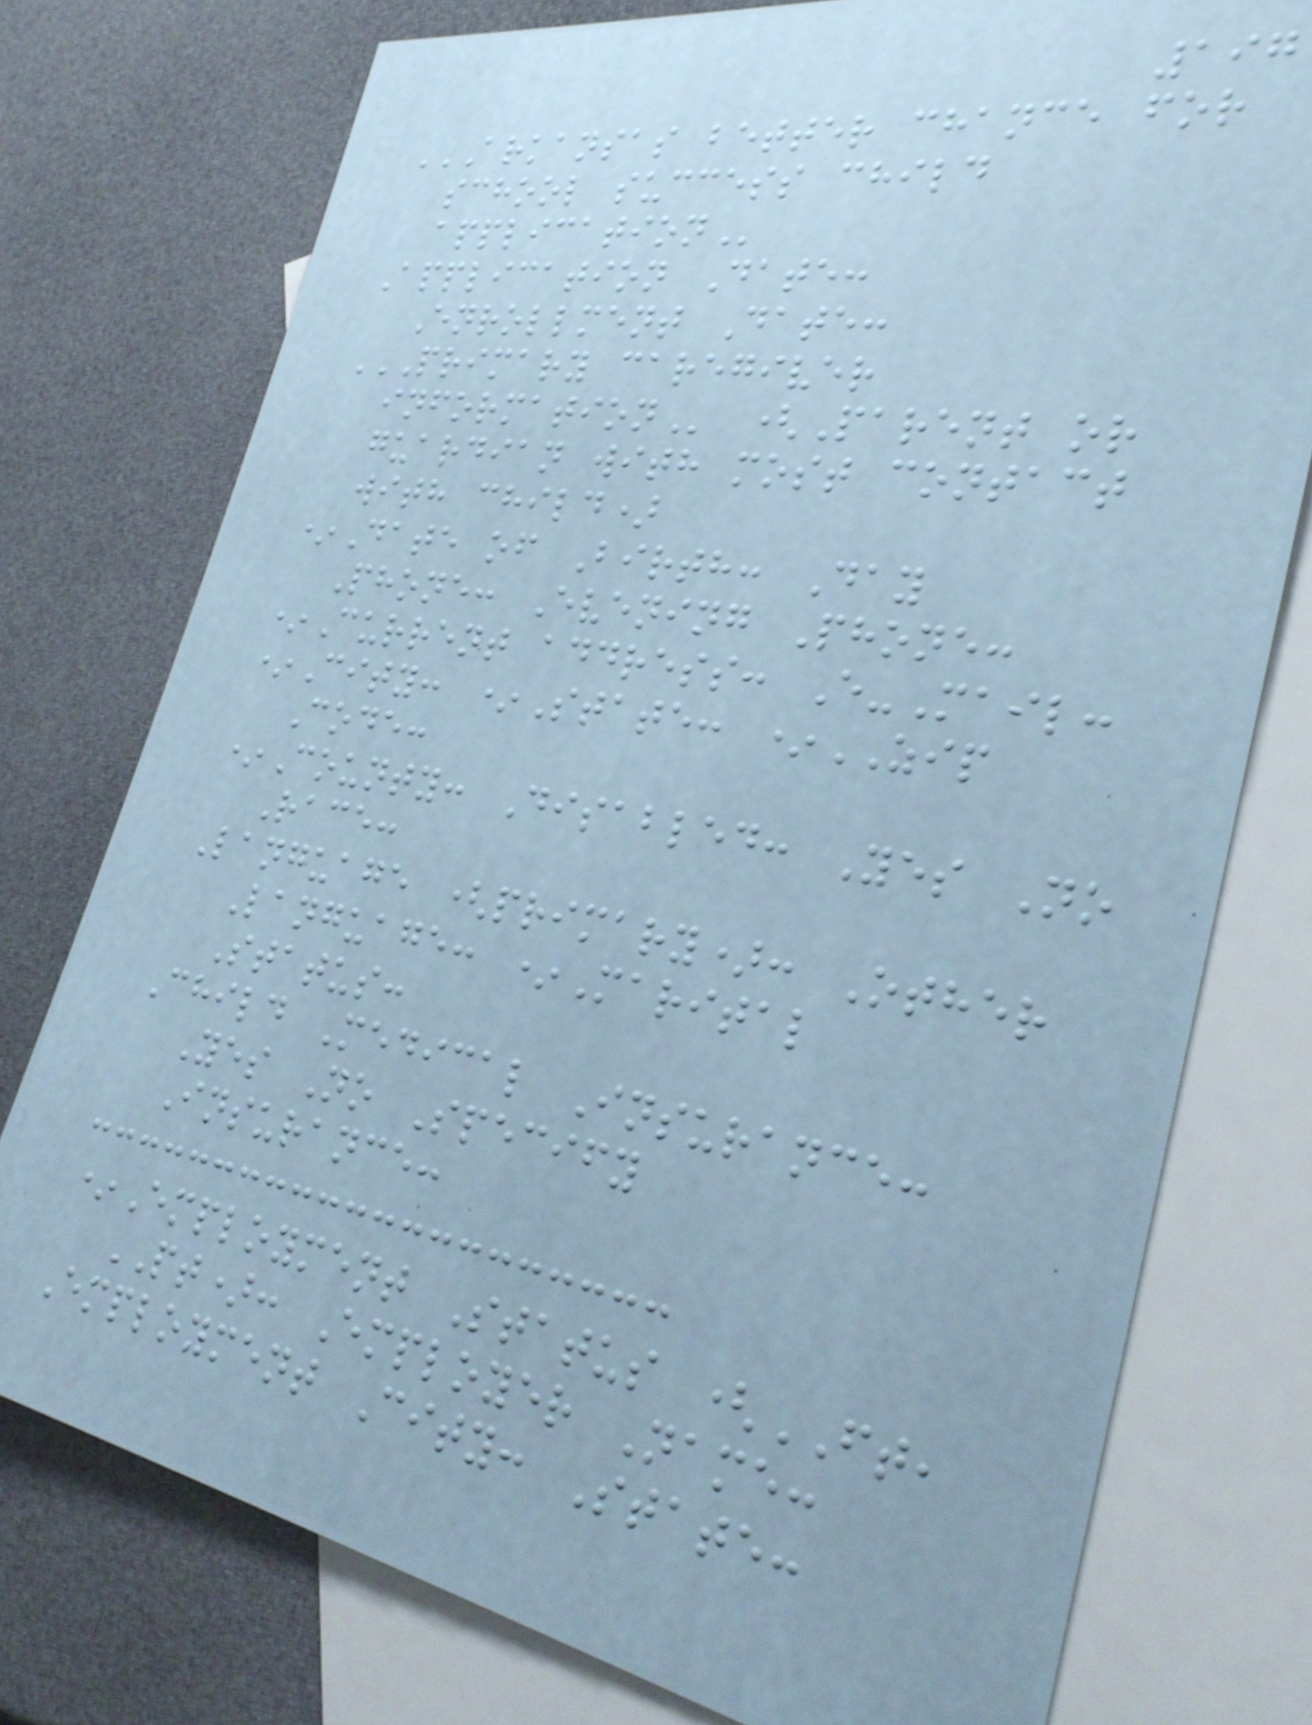197
ARKANSAS BETTER CHANCE FOR
SCHOOL SUCCESS CHILD
APPLICATION
Application Date:
Enrollment Date:
PRIMARY CAREGIVER
INFORMATION (Parent or
guardian with most contact
with child)
*Date of Birth: Day
Phone: Evening Phone:
*Current address: E-Mail:
*City: *State: *ZIP
Code:
*County: Disabled: Yes No
Race:
Language (primary): Other
Language: *Marital
Status:
Child Medical Insurance:
Yes No Specify
Insurance:
*Employment Status (FT,
PT): Employer Name:
Employment City: State:
